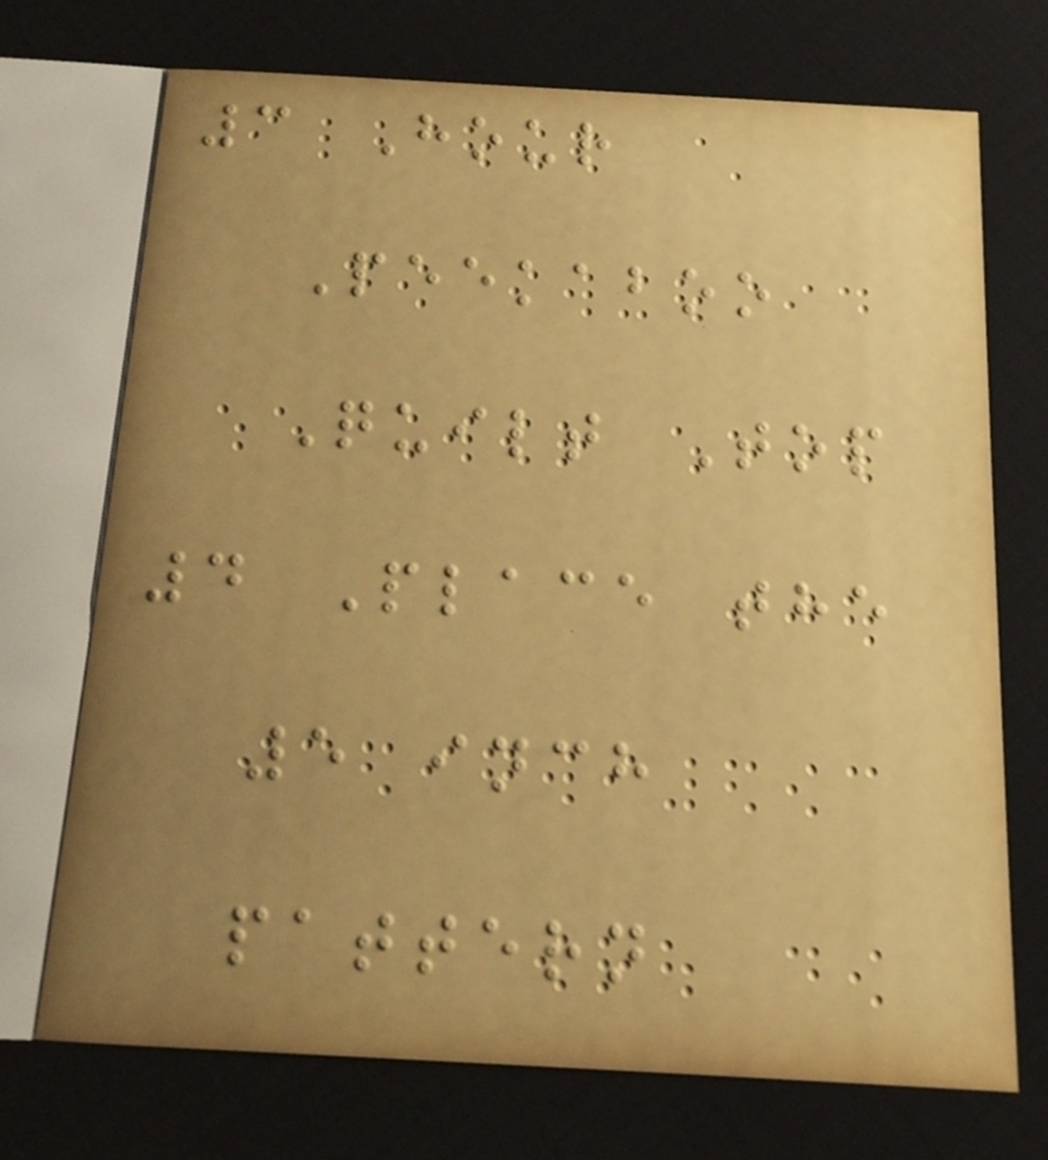3 Hour
Peekaboo
Quilt Top
4 Place the
5 inch
pattern
